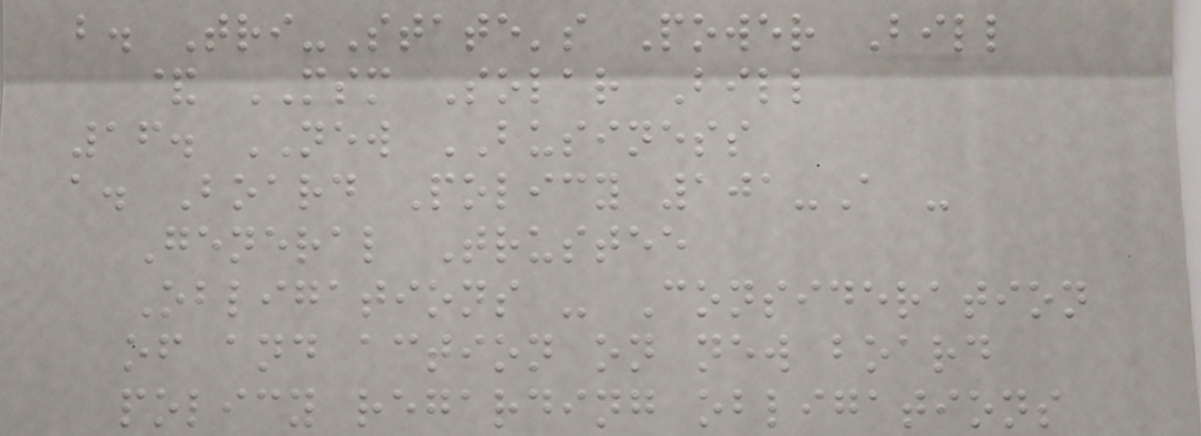b. Tri-State's Power Bill
& MSM Solar Bill
16. NEW BUSINESS
a. Board Policy 101-A -
General Trustee
Obligations - Consideration
of and action on new board
policy regarding obligations
